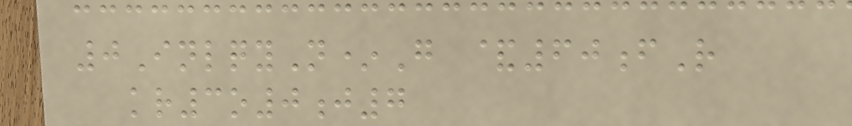0InlqyN*G &60fR
kr3o0j7
